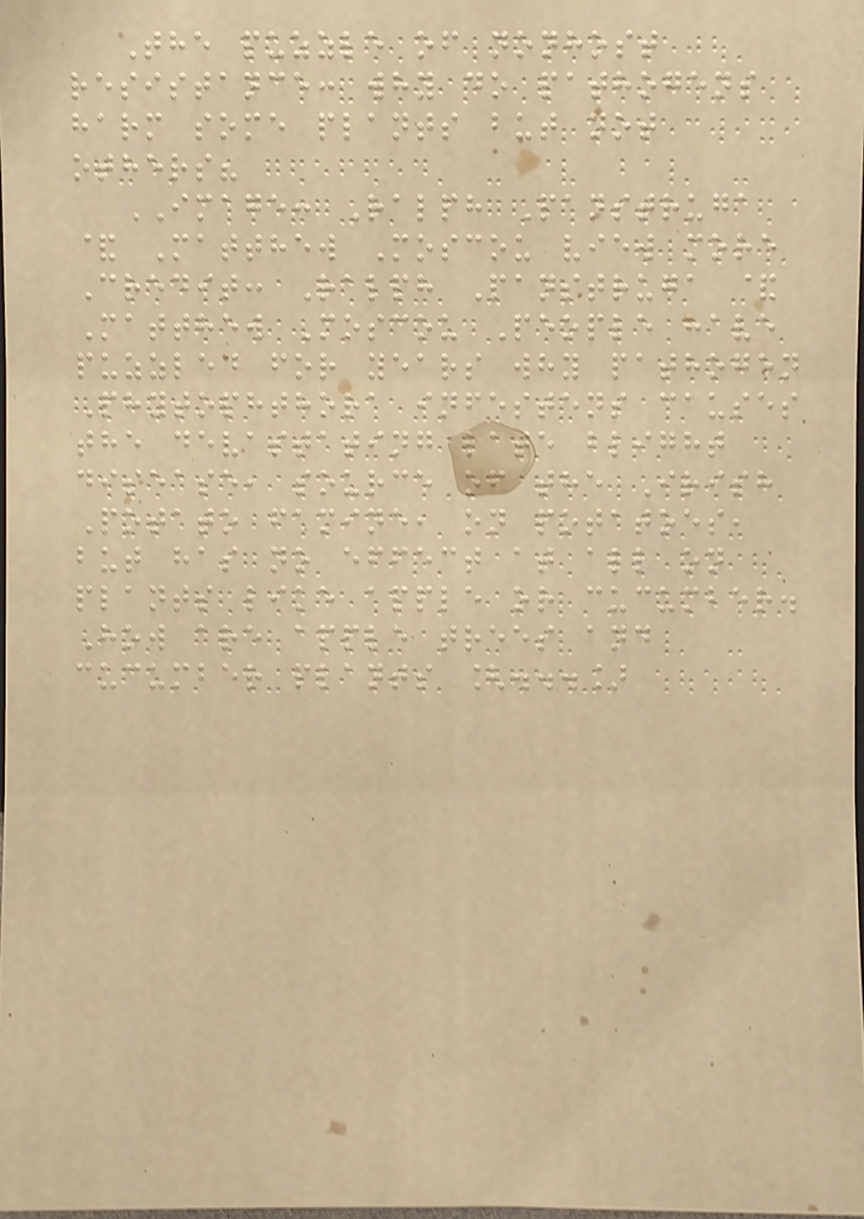The puzzle of nonhost
resistance: why do pathogens
harm some plants but not
others?
IMAGE: Ralph Panstruga
& Matthew Moscou view more
Credit: Ralph Panstruga &
Matthew Moscou People have
puzzled for years why pathogen
Phytophthora infestens causes
the devastating late blight
disease, source of the Irish
Potato famine, on potatoes,
but has no effect at all on
plants like apple or cucumber.
How are apple trees and
cucumber plants [...]
